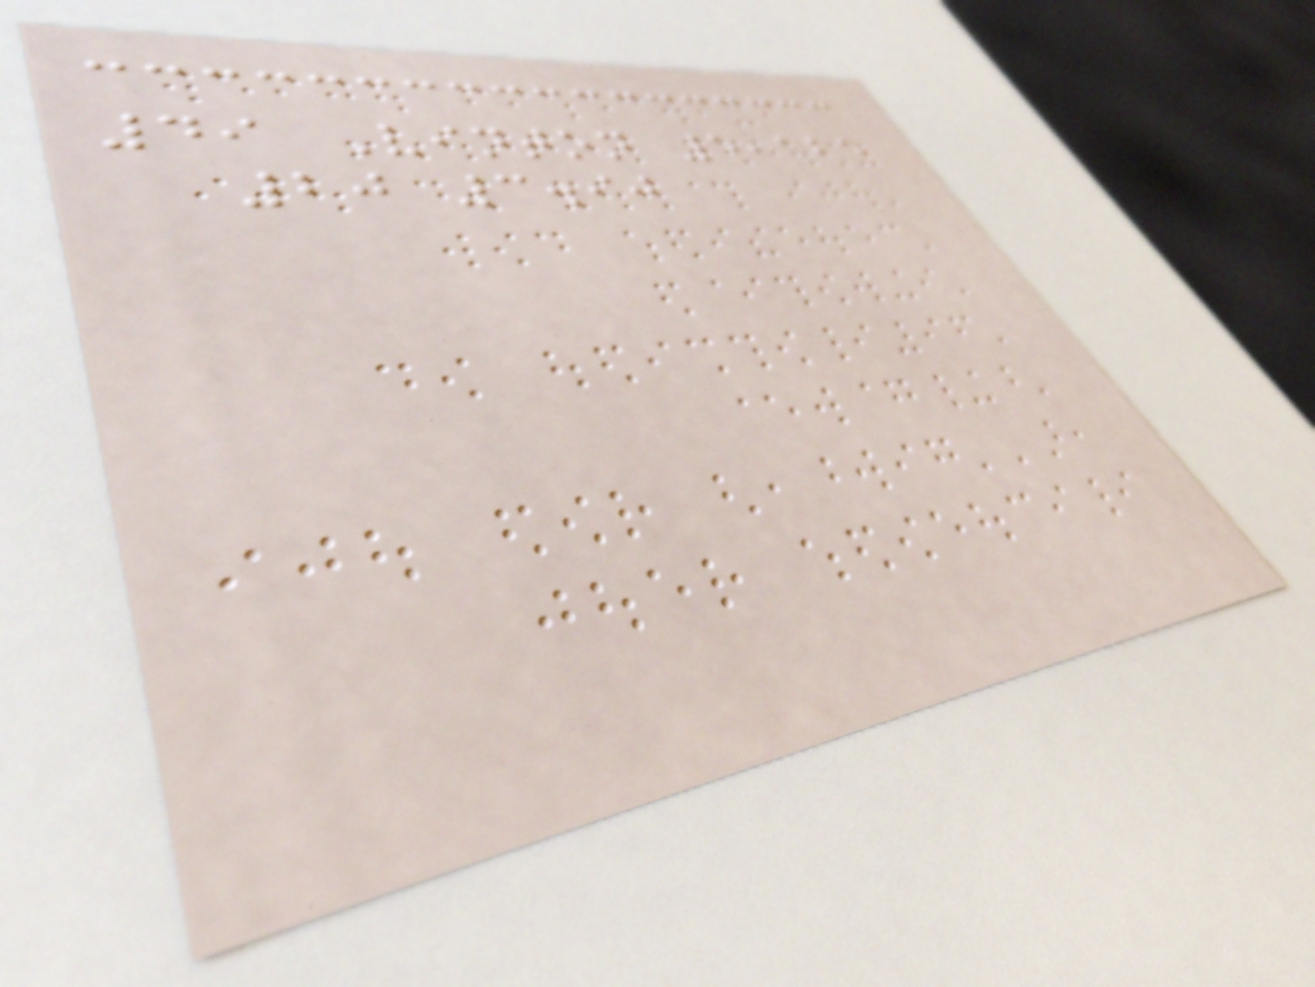49 Vinton 5,125
20 3.90
